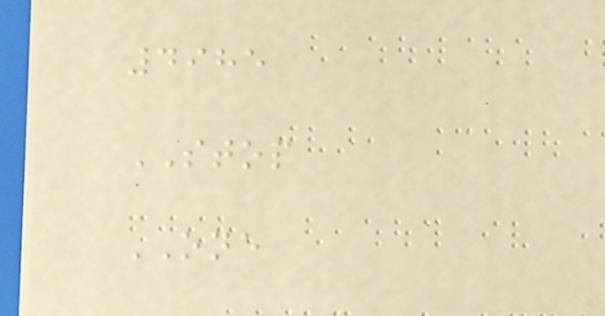4985
STOP
ONE
